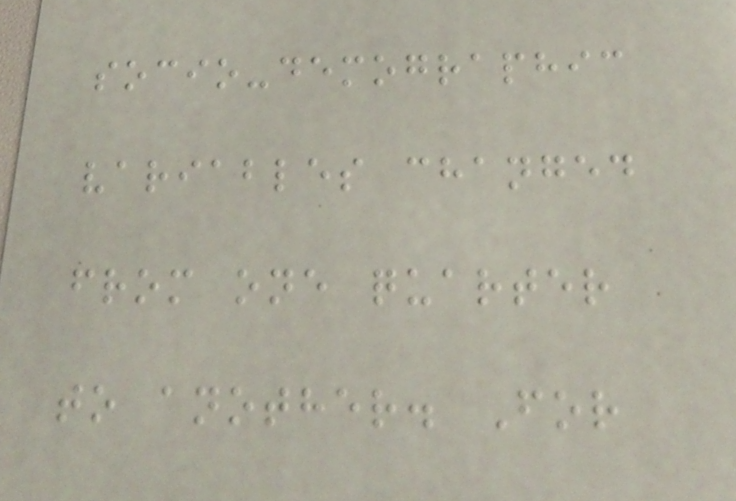socio-demographic
variables changed
from one quarter
to another. For
